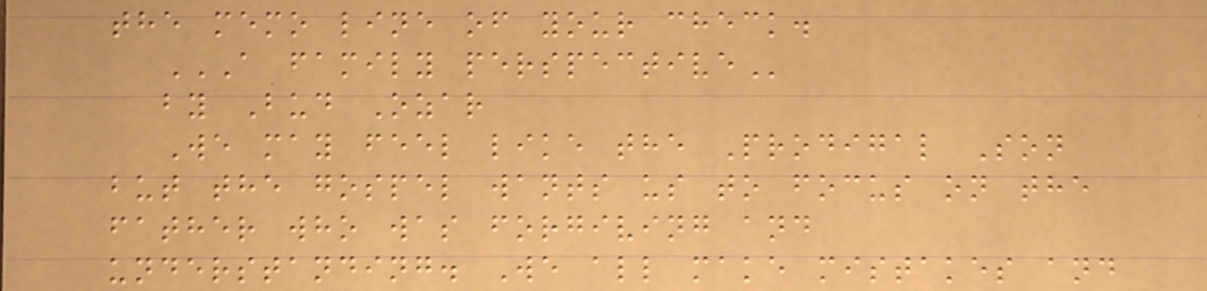the memo line of your check.
A FAMILY PERSPECTIVE
by Bud Ozar
We may feel like the Prodigal Son
but the gospel wants us to focus on the
father who was forgiving and
understanding. We all make mistakes and
